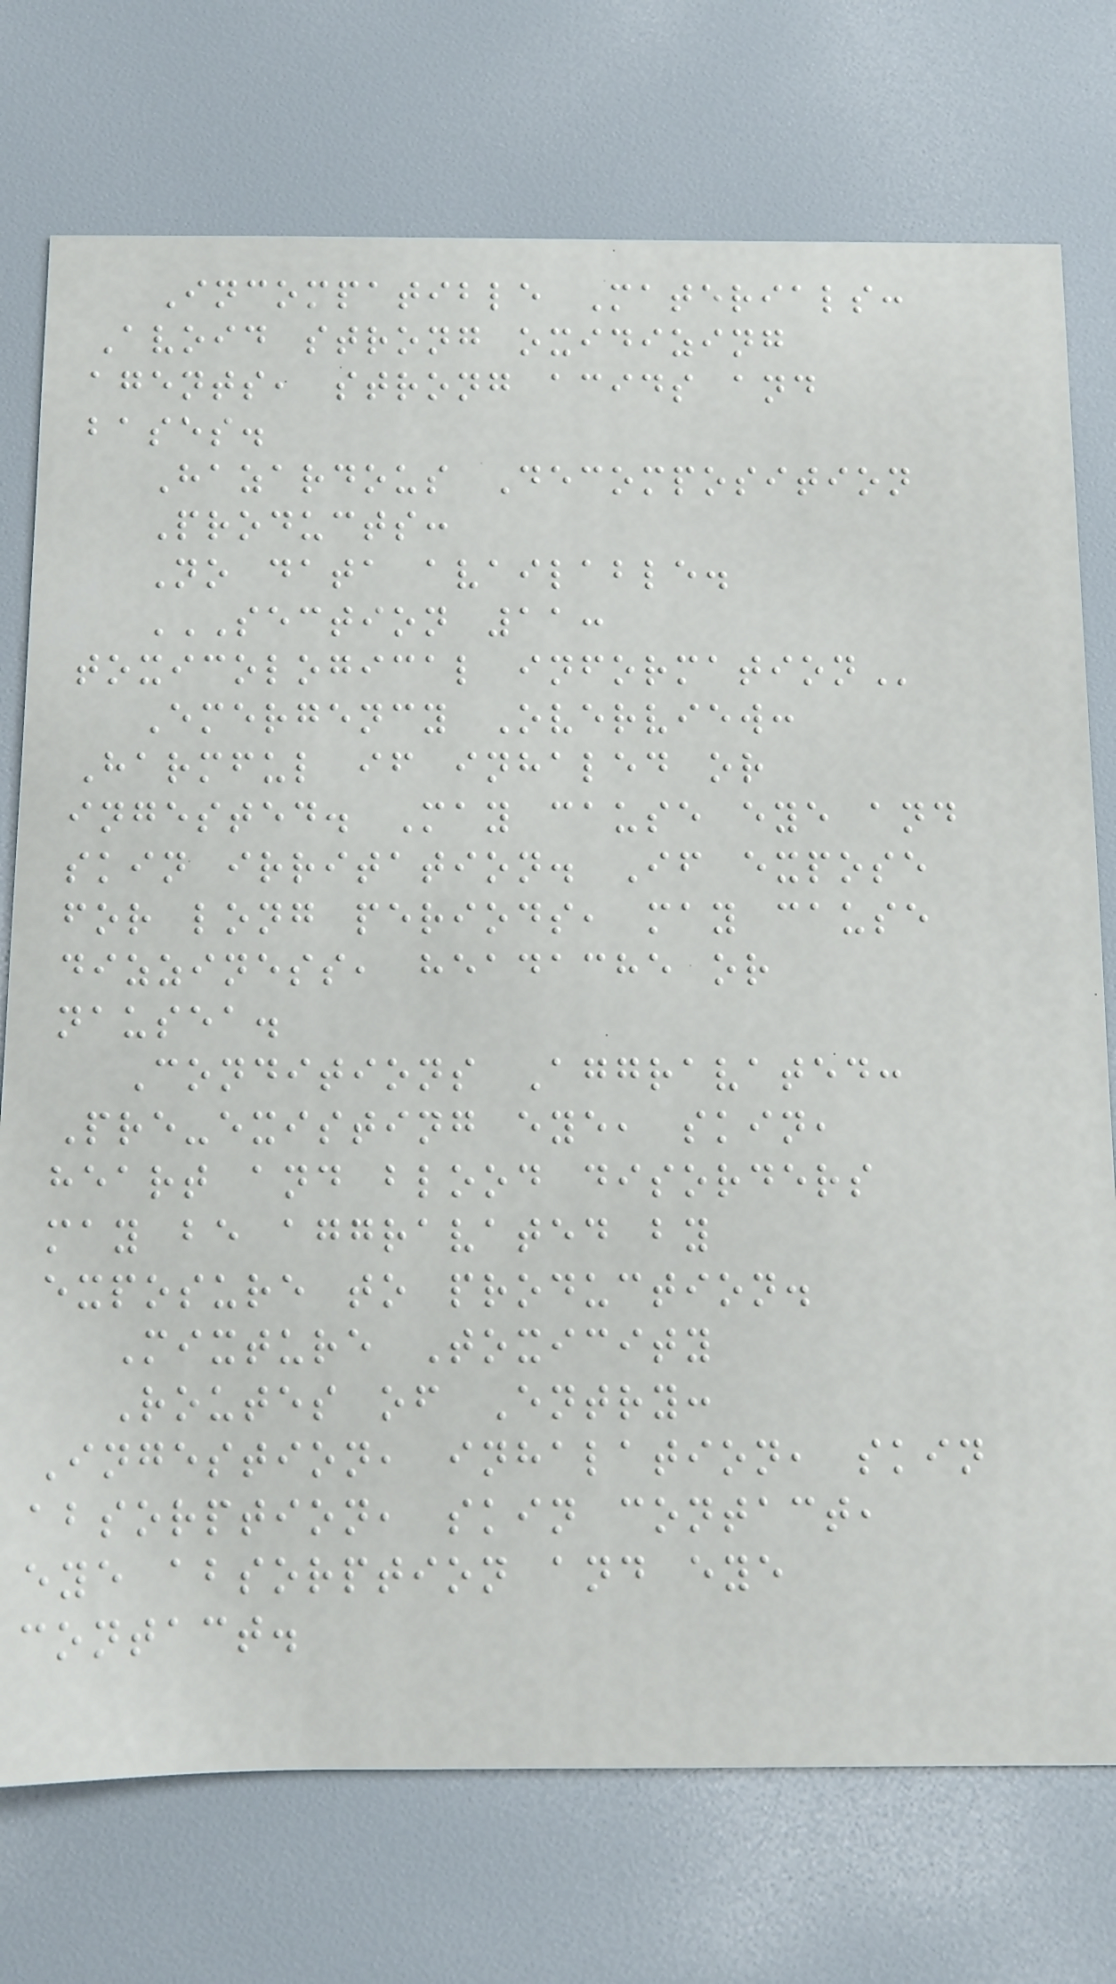Incompatible Materials:
Avoid strong oxidizing
agents, strong acids and
bases.
Hazardous Decomposition
Products:
No data available.
SECTION 11:
TOXICOLOGICAL INFORMATION
Emergency Overview:
Harmful if inhaled or
ingested. May cause eye and
skin irritation. If expose
for long periods, may cause
dizziness, headache or
nausea.
Conditions Aggravated:
Pre-existing eye, skin,
heart and blood disorders
may be aggravated by
exposure to production.
Mixture Toxicity
Routes of Entry:
Ingestion, inhalation, skin
absorption, skin contact,
eye absorption and eye
contact.
